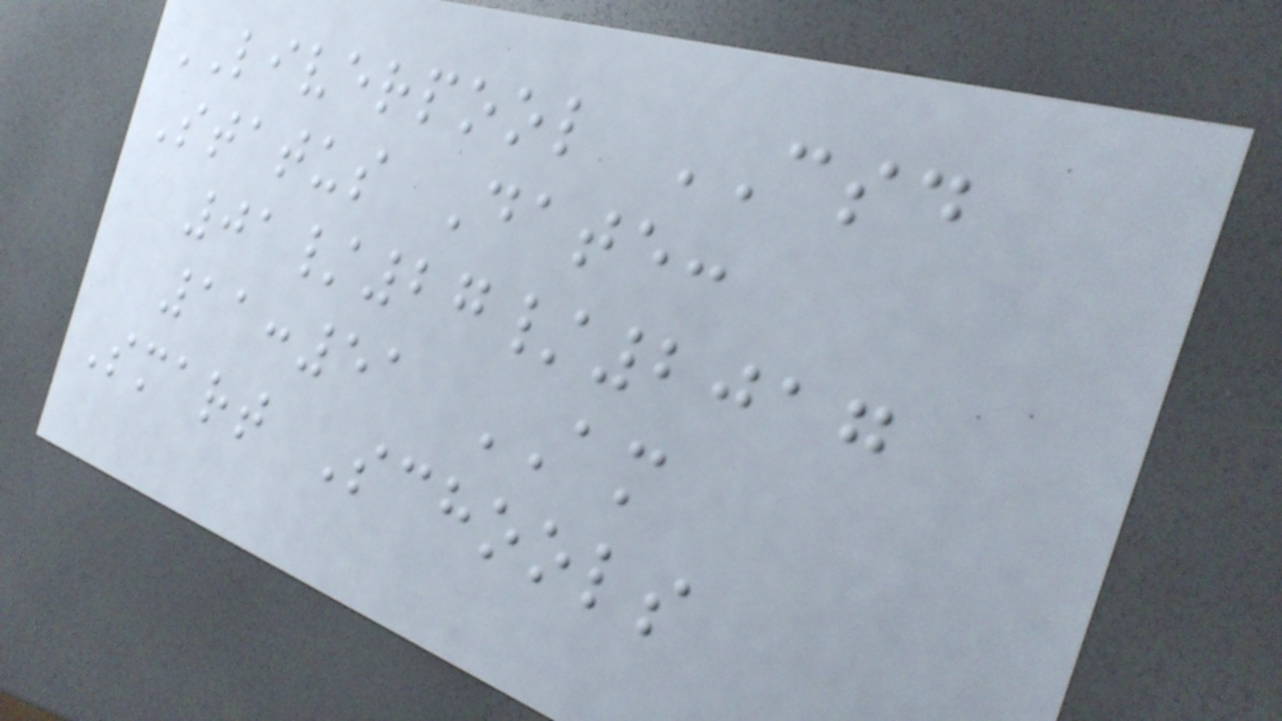LIVERPOOL CSD
Status Date:
01/27/2017
11:51 AM
Smart Schools
